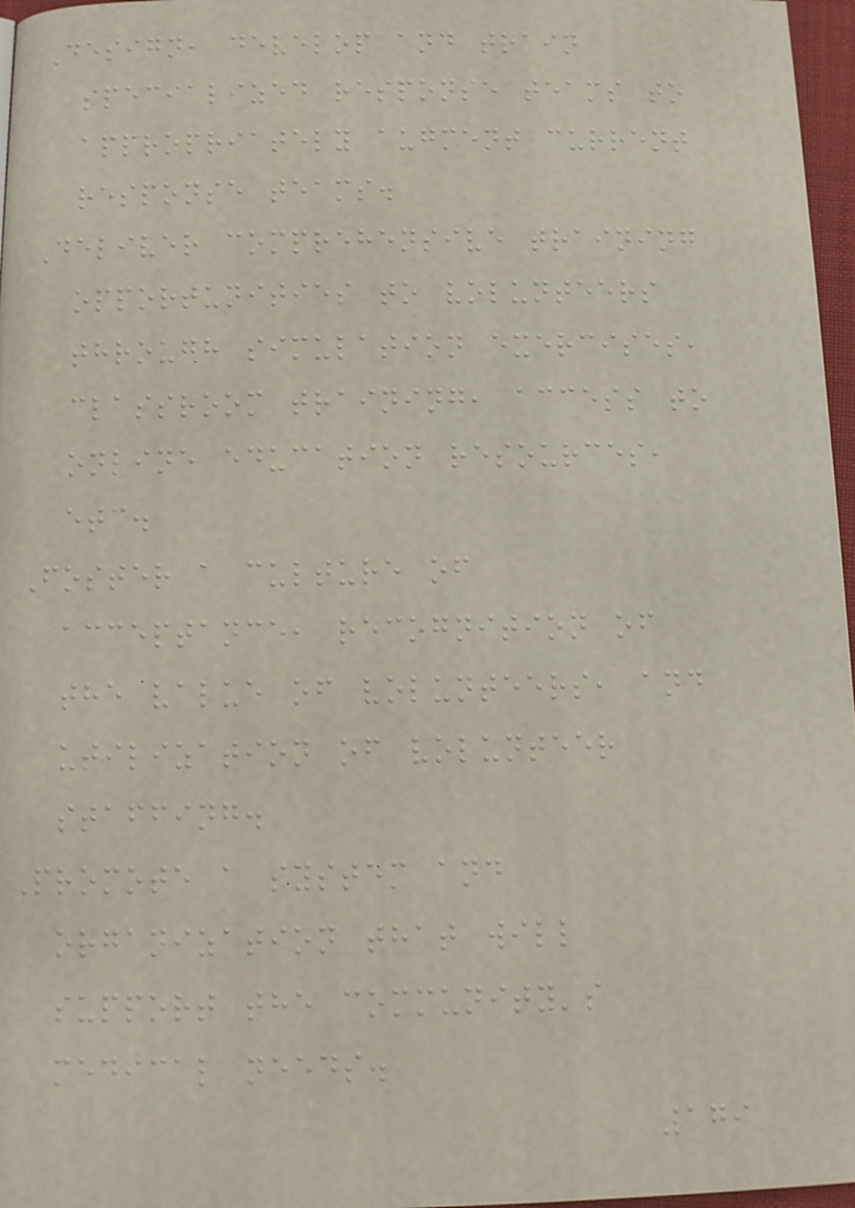Design, develop and train
specialized response teams to
appropriately augment current
response teams.
Deliver comprehensive training
opportunities to volunteers
through simulation exercises,
classroom training, access to
online education resources,
etc.
Foster a culture of
acceptance, recognition of
the value of volunteers, and
utilization of volunteer
staffing.
Promote a system and
organization that will
support the community's
medical needs.
179
